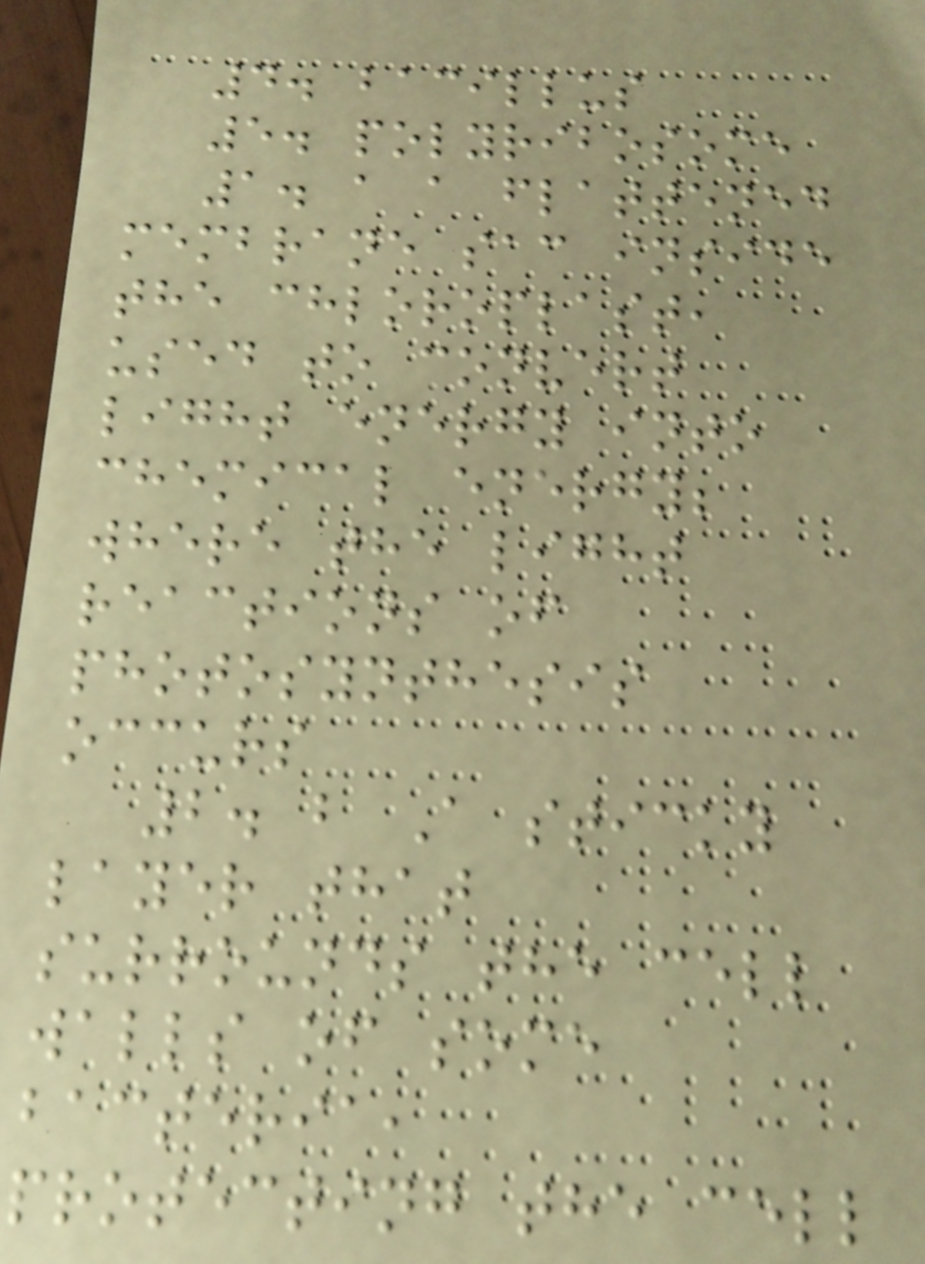4. bacillus
5. polyribosome
1. a a flattened
membrane sac inside
the chloroplast,
used to convert
light energy into
chemical energy;
where the light
reactions of
photosynthesis
occurs
2. b A sticky
layer that
surrounds the cell
walls of some
bacteria,
protecting the cell
